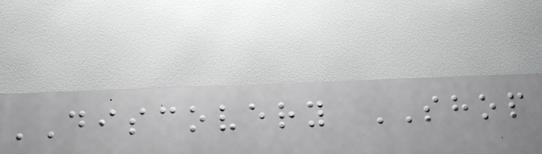DISCOVERY SHOP
